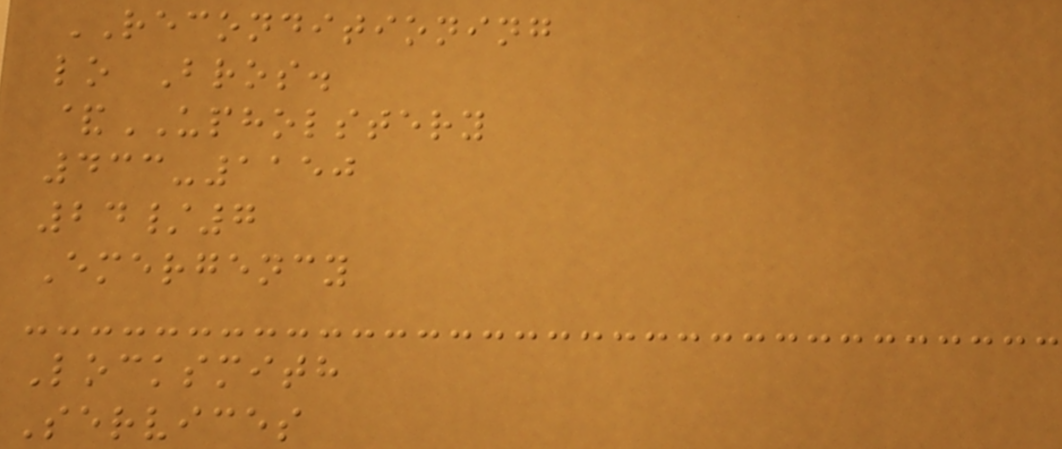RECONDITIONING
lo Bros.
&UPHOLSTERY
433-1150
24/7
Emergency
Locksmith
Services
